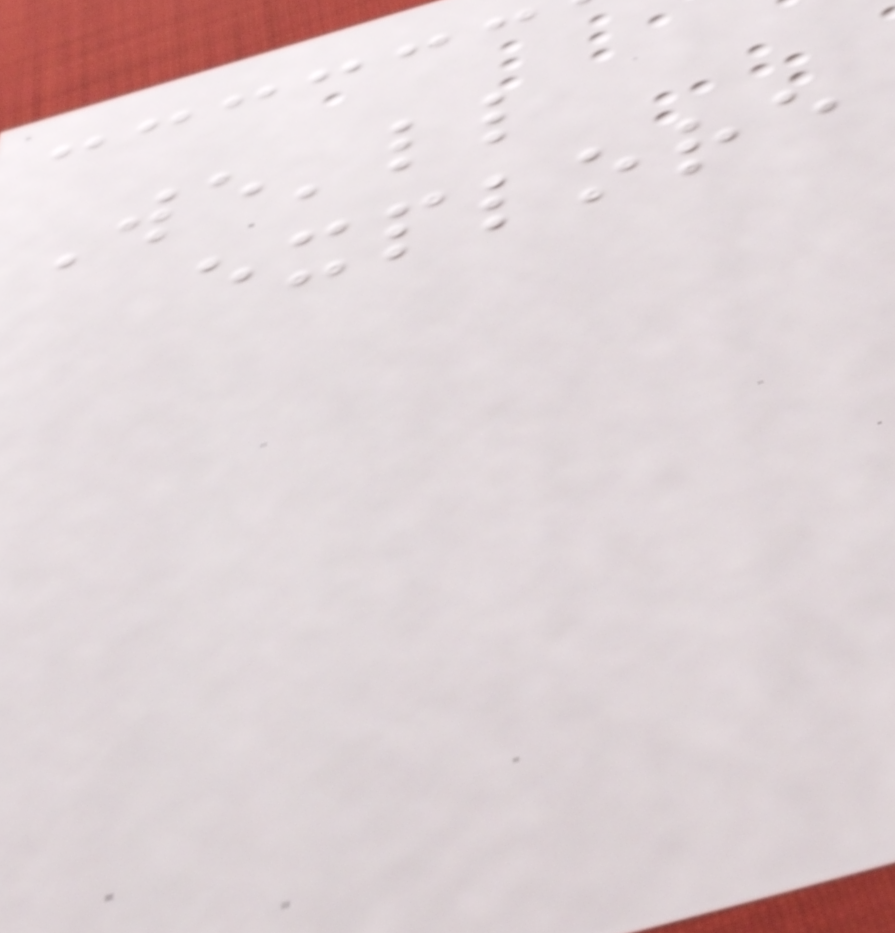We'll
explore
